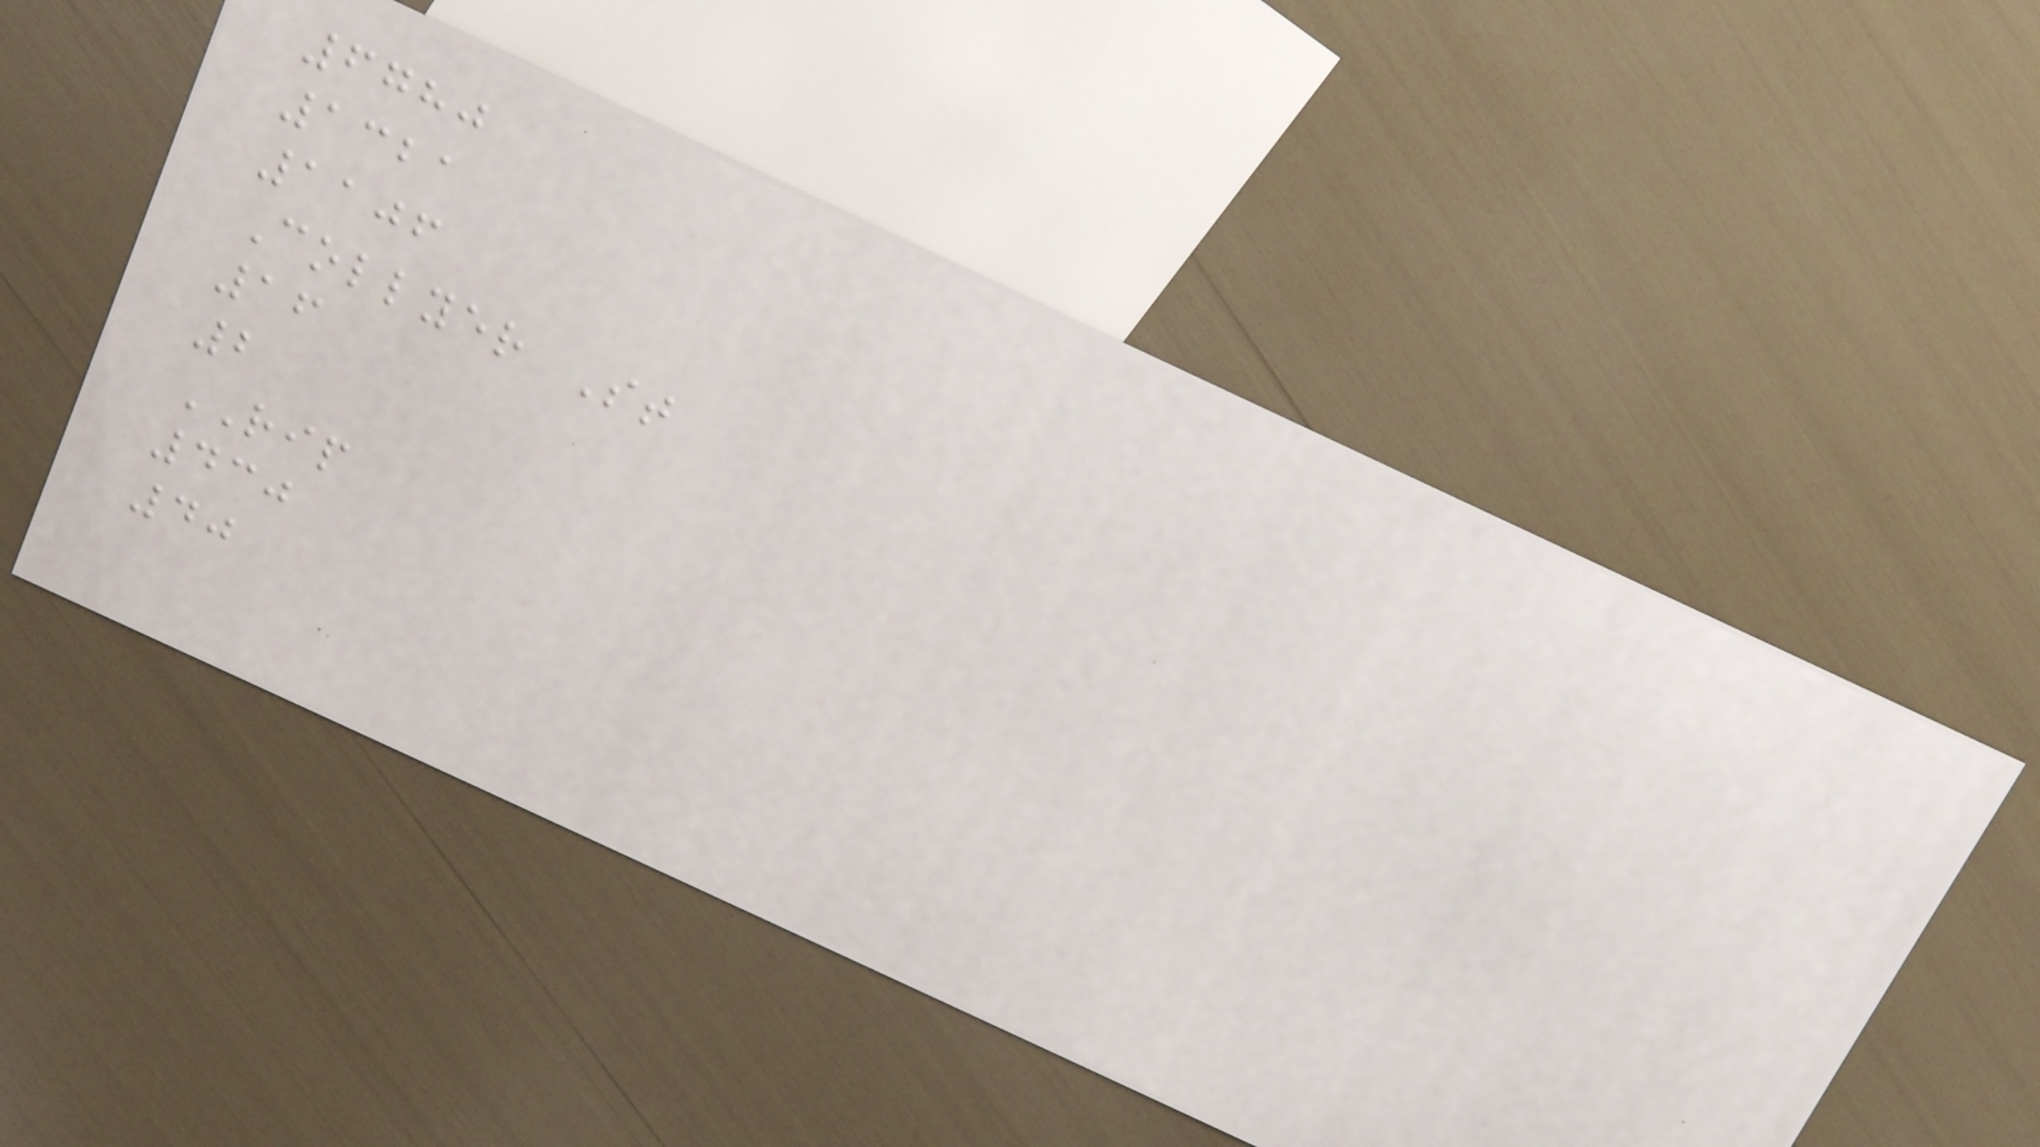6780
1321
1106
Collyer St
16
2
RIP
430
40
